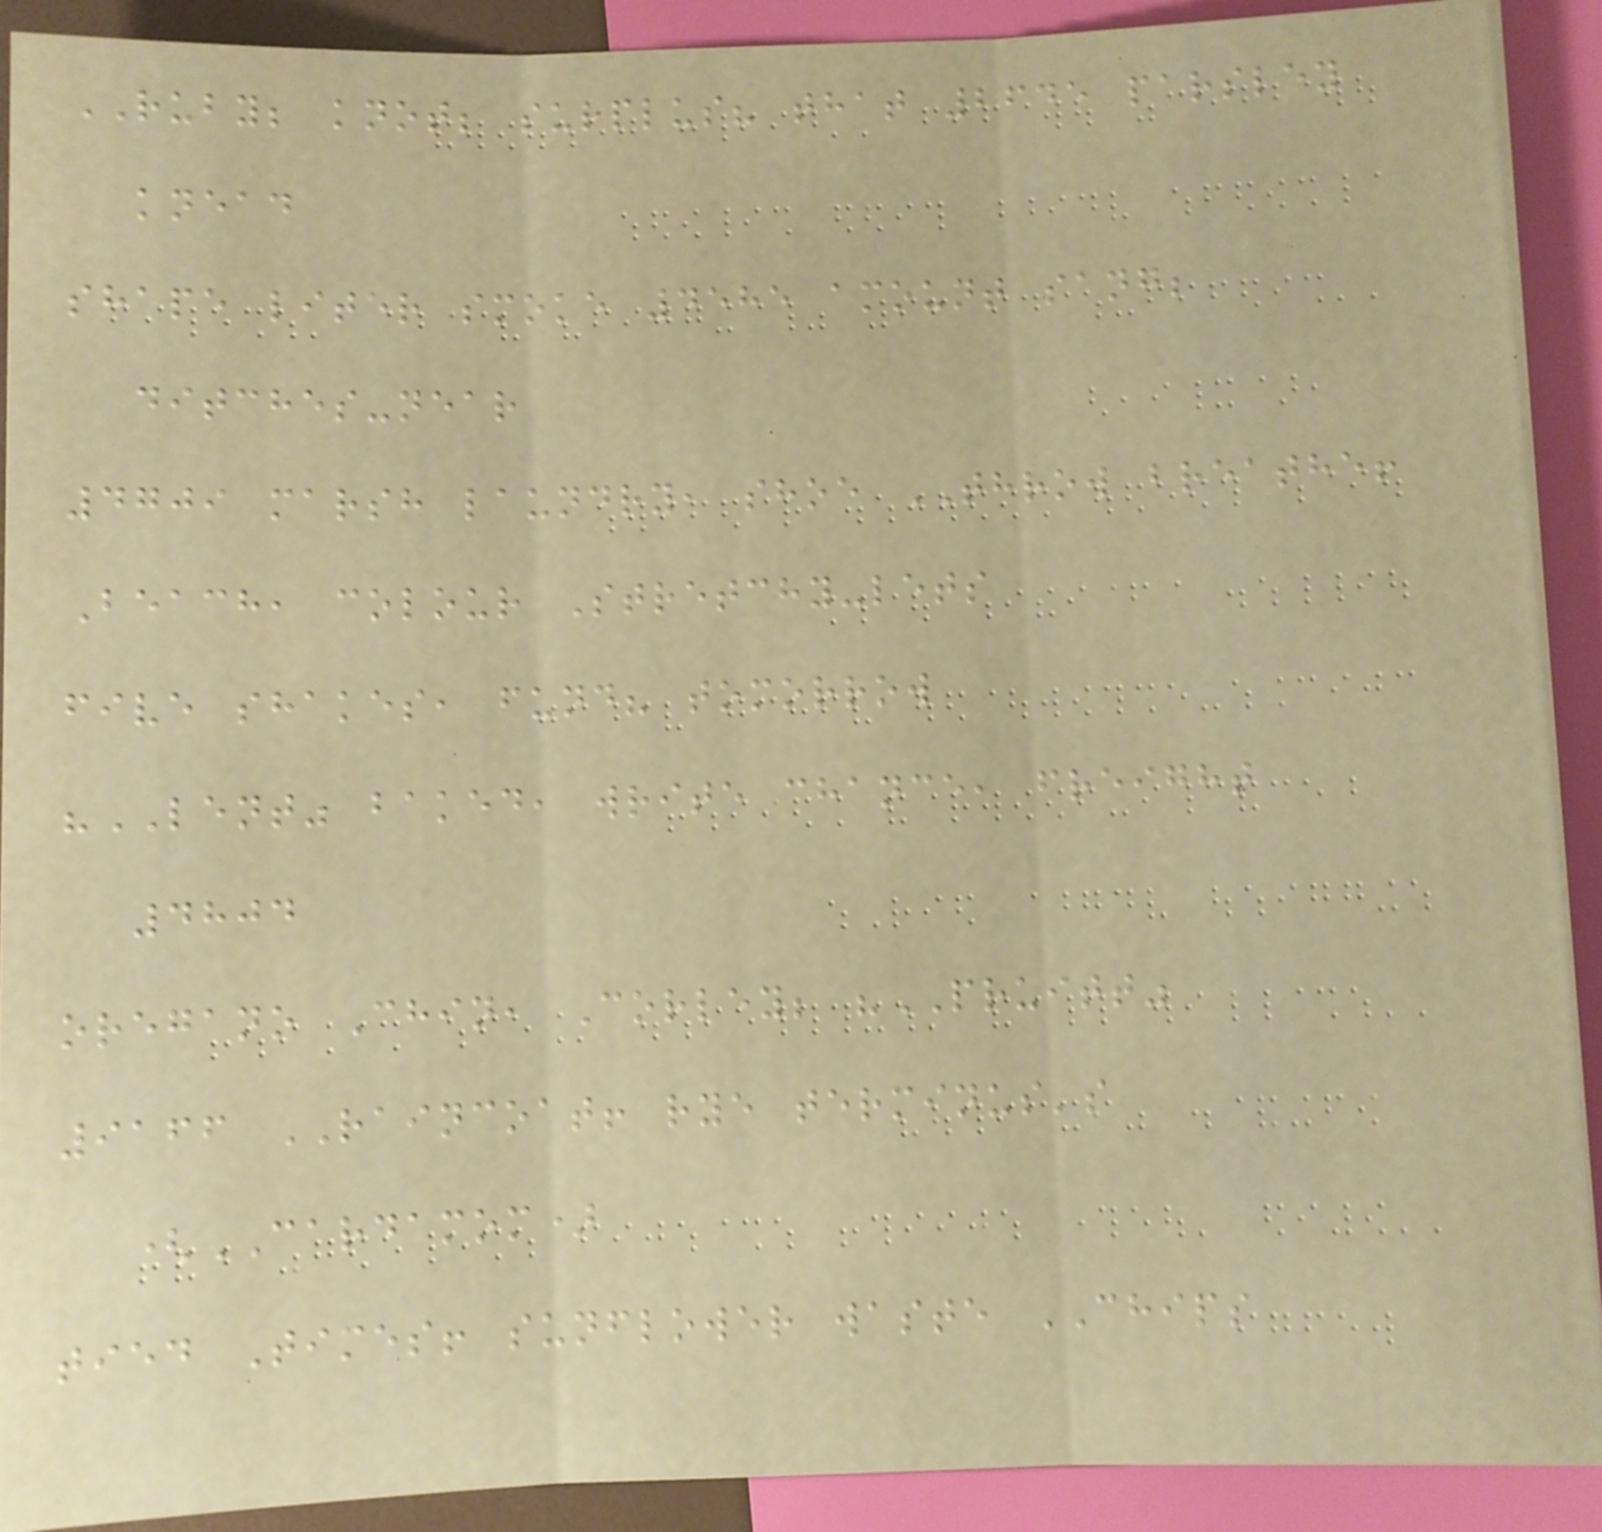RUBY; knot; surplus? that 2645 parsley
knead
shape liter smoke 4585 amount sang;
ditches-near
4709 marsh laundry, shoe THROW breathe!
Beach, colour Stretchy-lets
five shakes, fund? tomorrow
"LENT" baked, write chance, freight
4804
oregano Chin, Corley; "PRUITT"
9166 RAINCOAT! rye terminus's
(CARDAMOM)
tied Times! sunflower waste CHIPS
